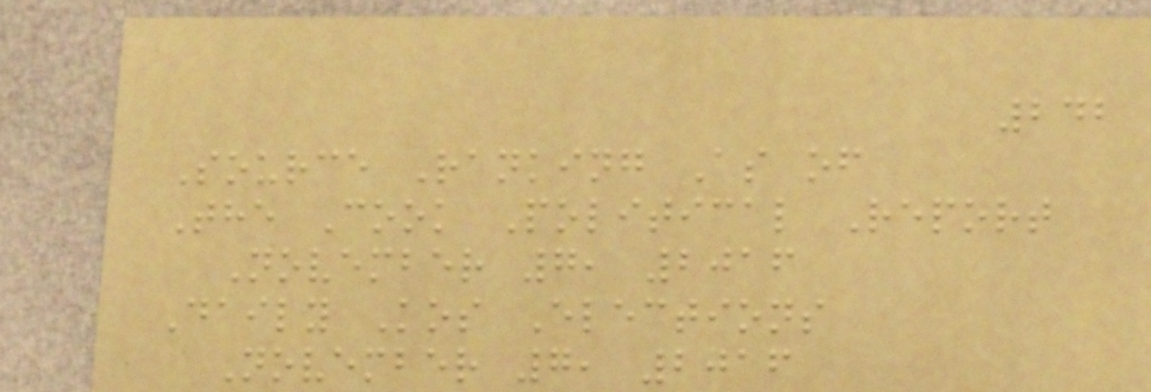242
Source Ranking As of
The Cook Political Report
November 7, 2016
Daily Kos Elections
November 7, 2016
